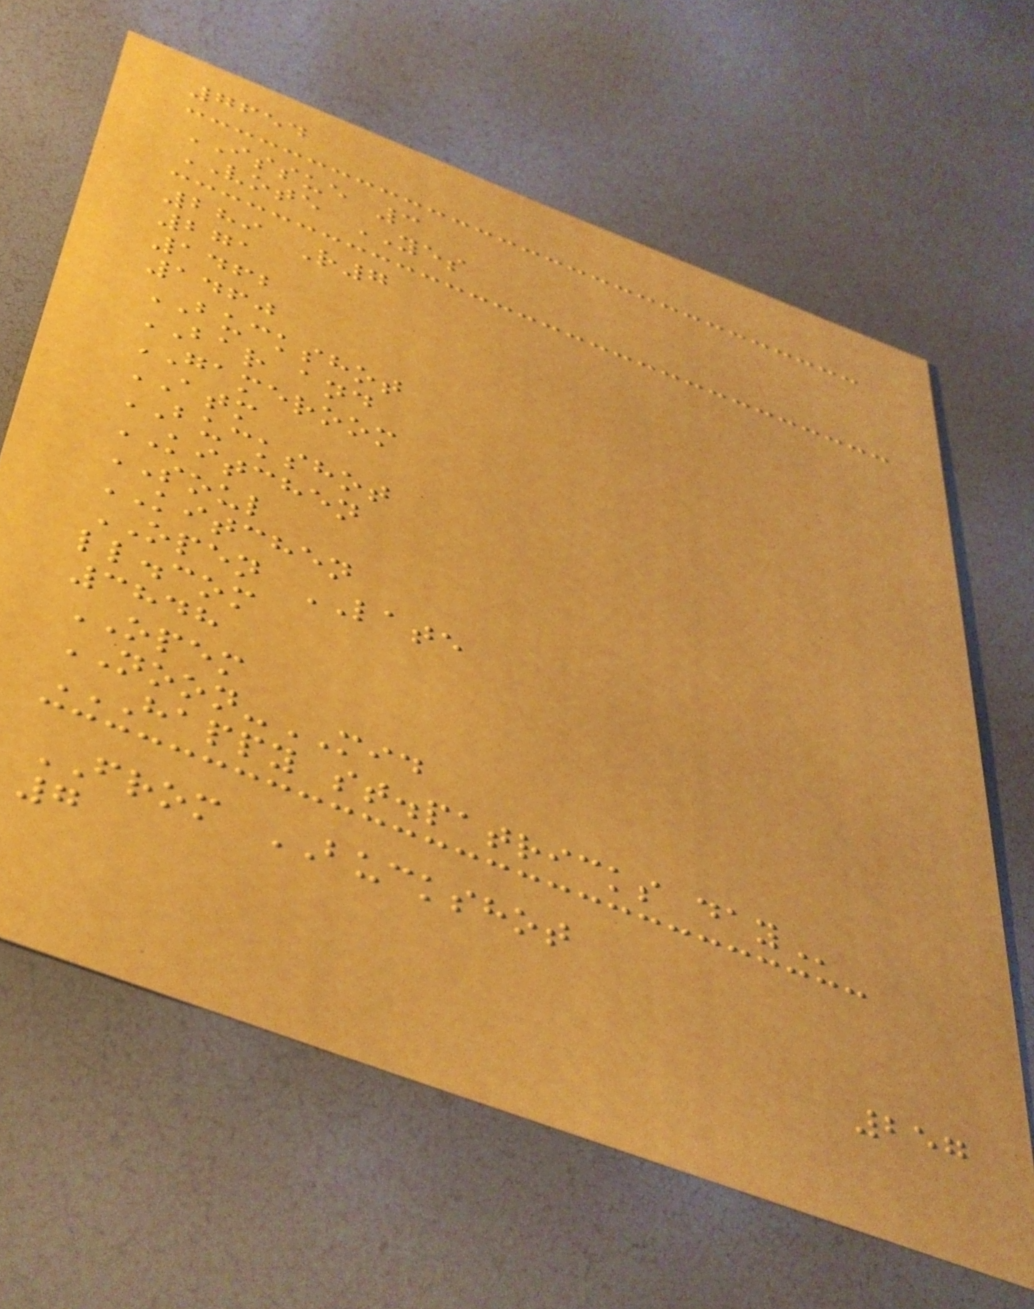7654
ISSUE 3
VOTE YES
289 R7
271
1462
1460
BUCKSHOT
BAR and
GAMEROOM
ATM
BUCKSHOT
KITCHEN
SOUL
KITCHEN
OPEN LATE
ll.com
3848
OPEM
NOON-MID
HAPPY ST.PATRICKS DAY
FROM BUCKSHOT
7
257
